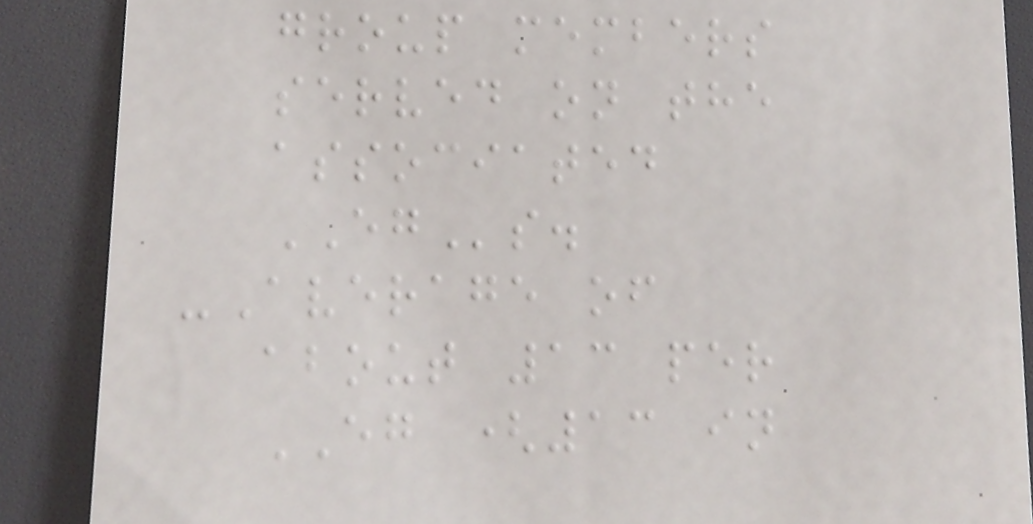group members
served on the
associated
EGs.
-Average of
about 13 per
EG (13 in
